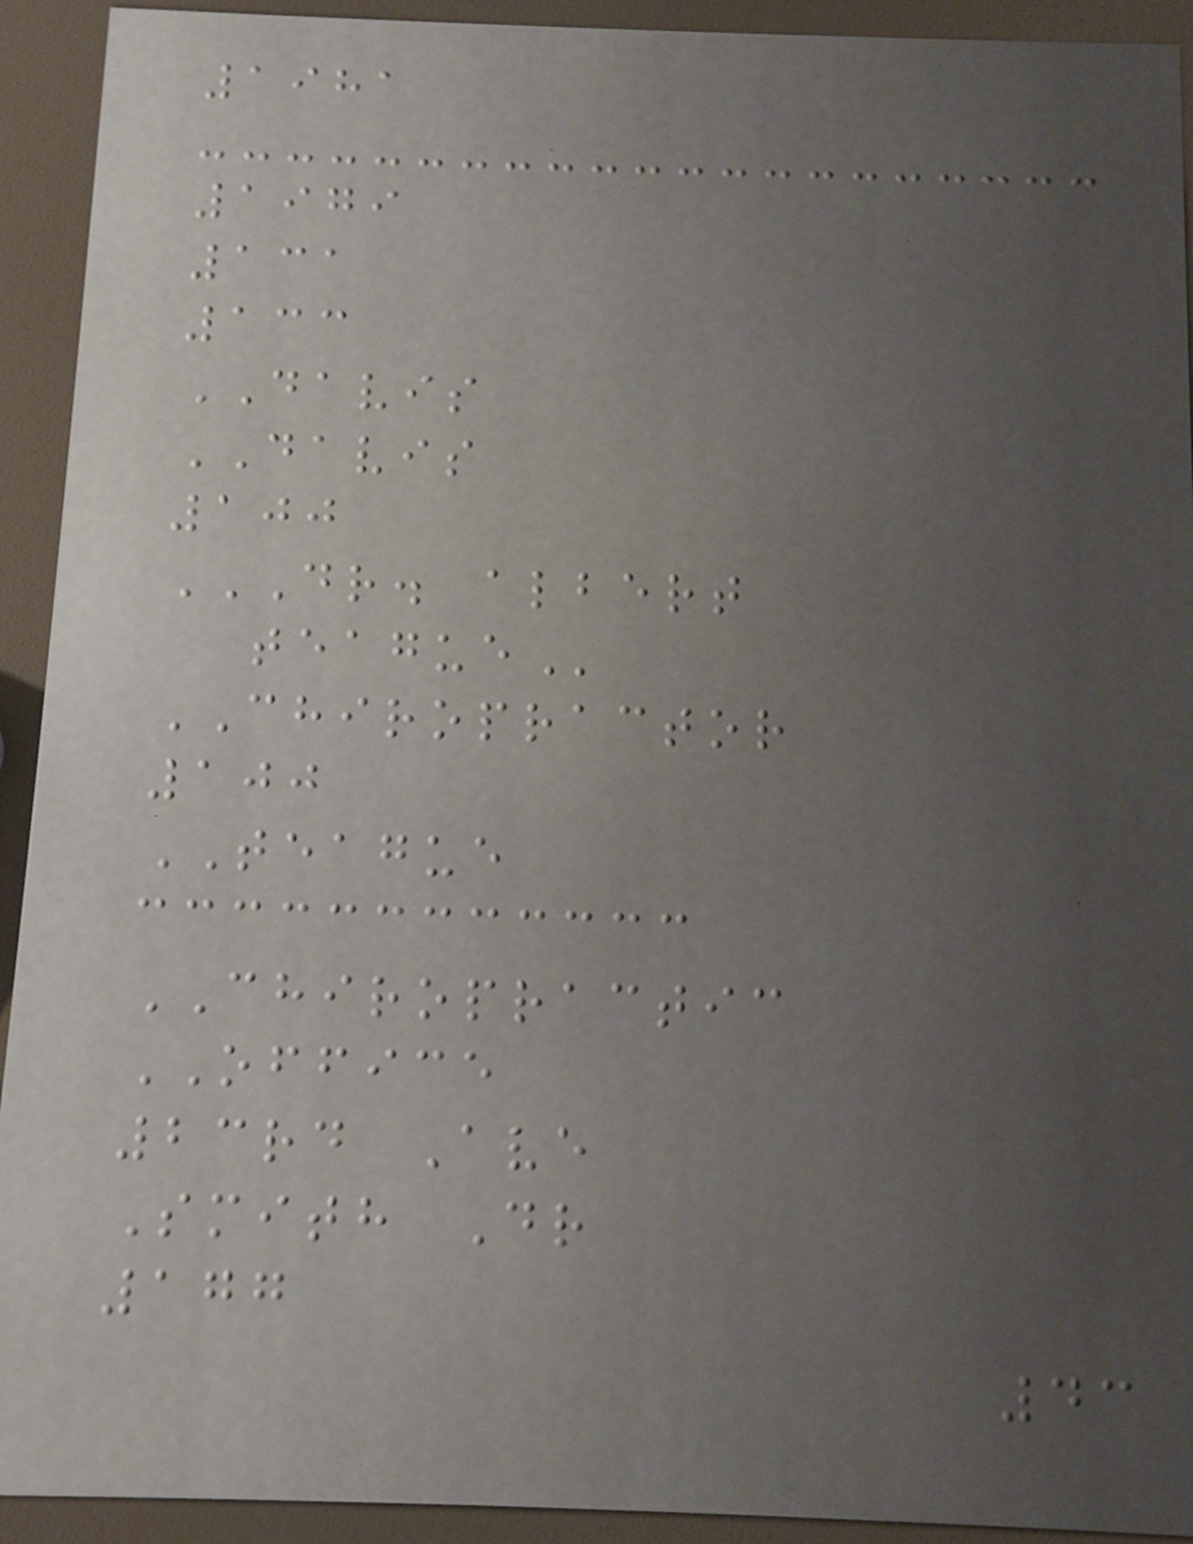1981
1979
131
133
DAVIS
DAVIS
100
DR. ALBERT
TEAGUE
CHIROPRACTOR
100
TEAGUE
CHIROPRACTIC
OFFICE
23rd Ave
Smith Dr
177
43
